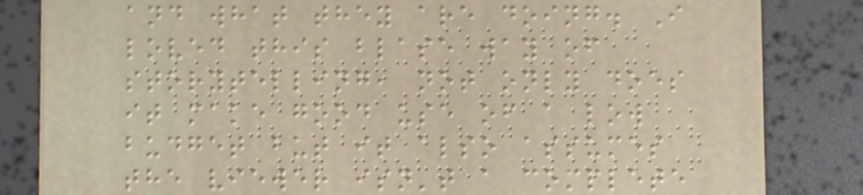and what they are doing. I
loved this blase way of
storytelling, not only does
it make good use of a low
budget but it also assumes
the viewer isn't a complete
